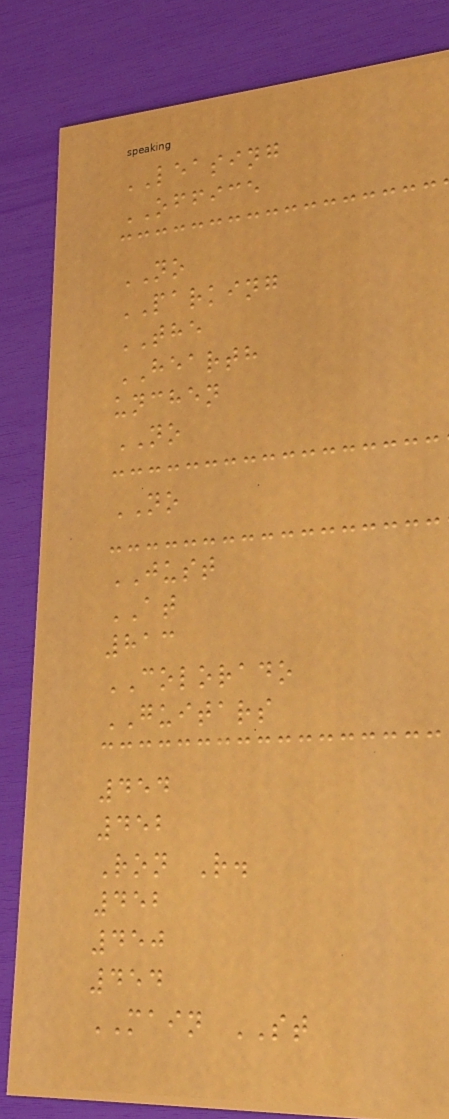LEASING
OFFICE
NO
PARKING
THE
HEARTH
unchen
NO
NO
JUST
AT
813
COLORADO
GUITARS
454
452
Ron R.
452
450
454
MAIN ST
